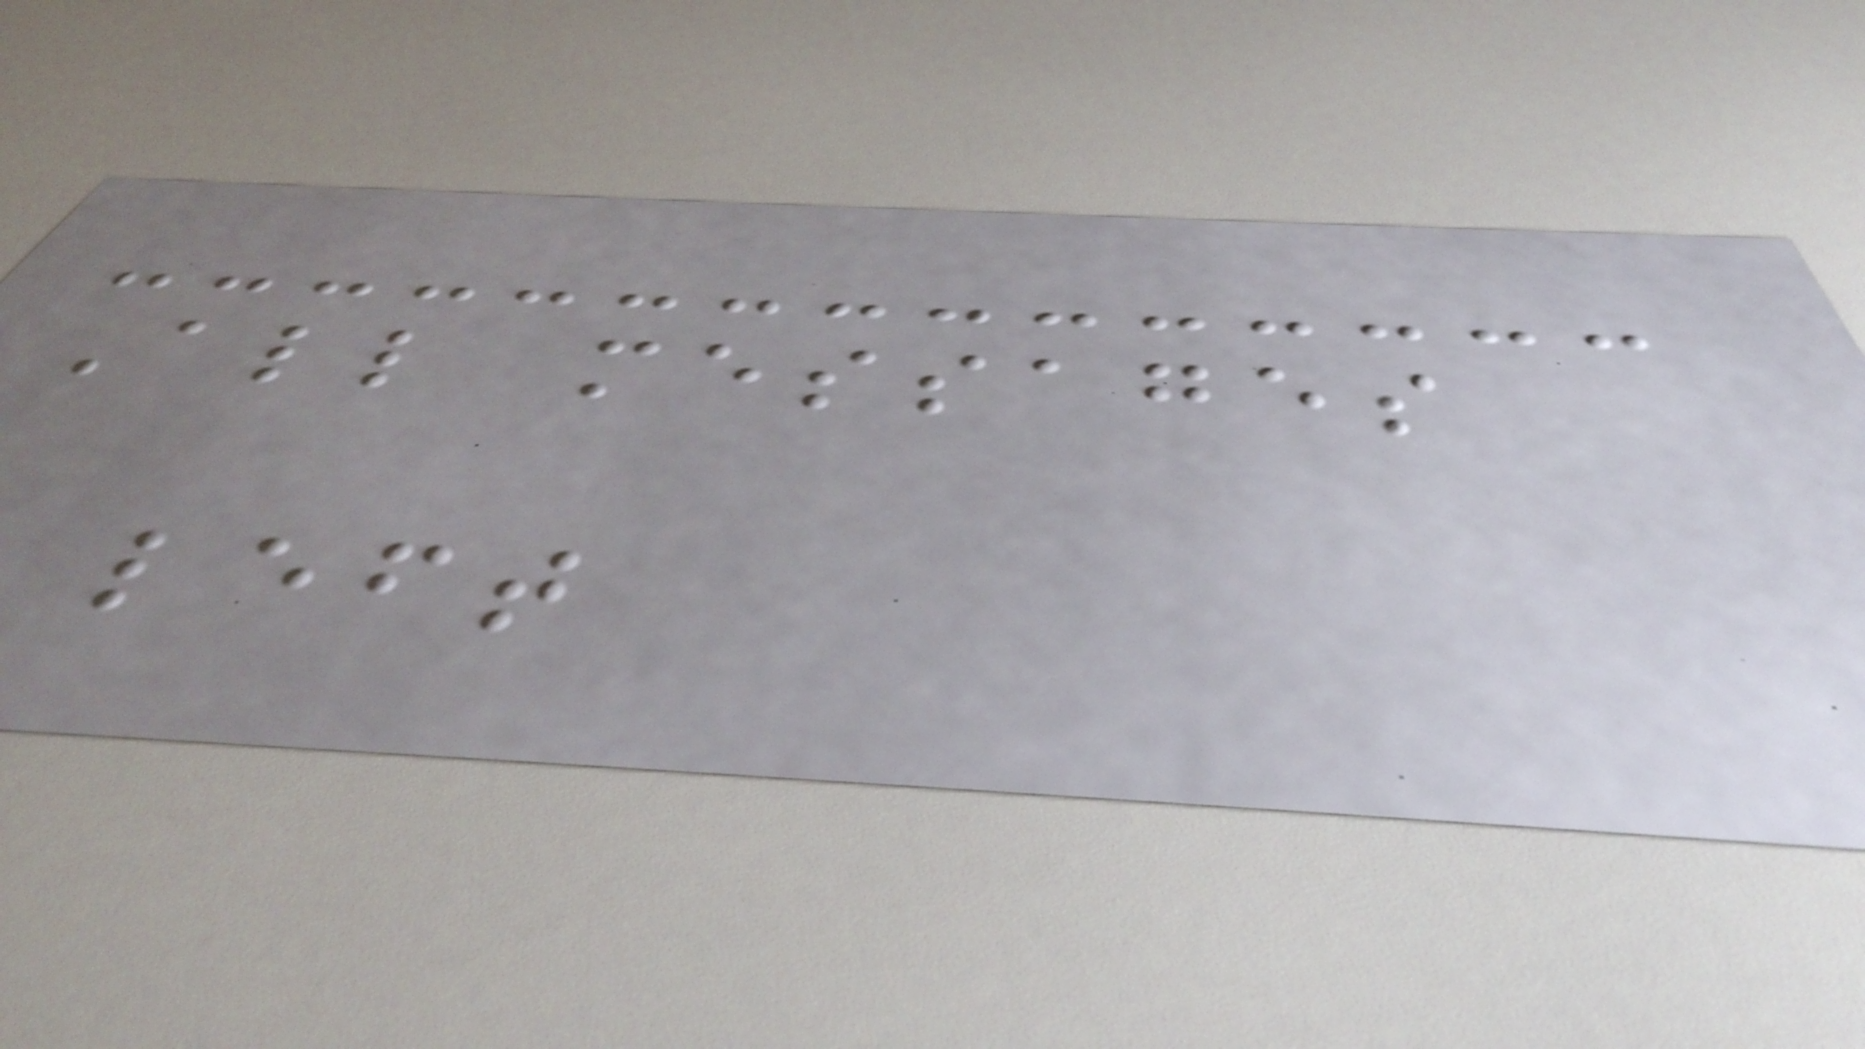All messages
left
